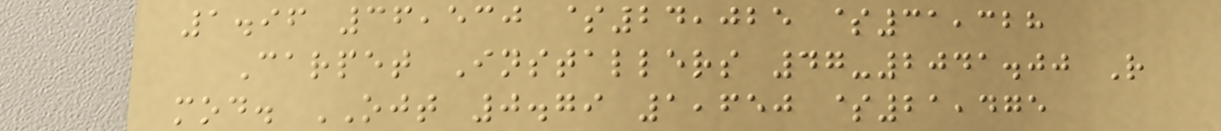1.96 36,530 $24,025 $31,328
Carpet Installers 47-2041.00 R
mod. OJT 0.79 1,650 $21,475
